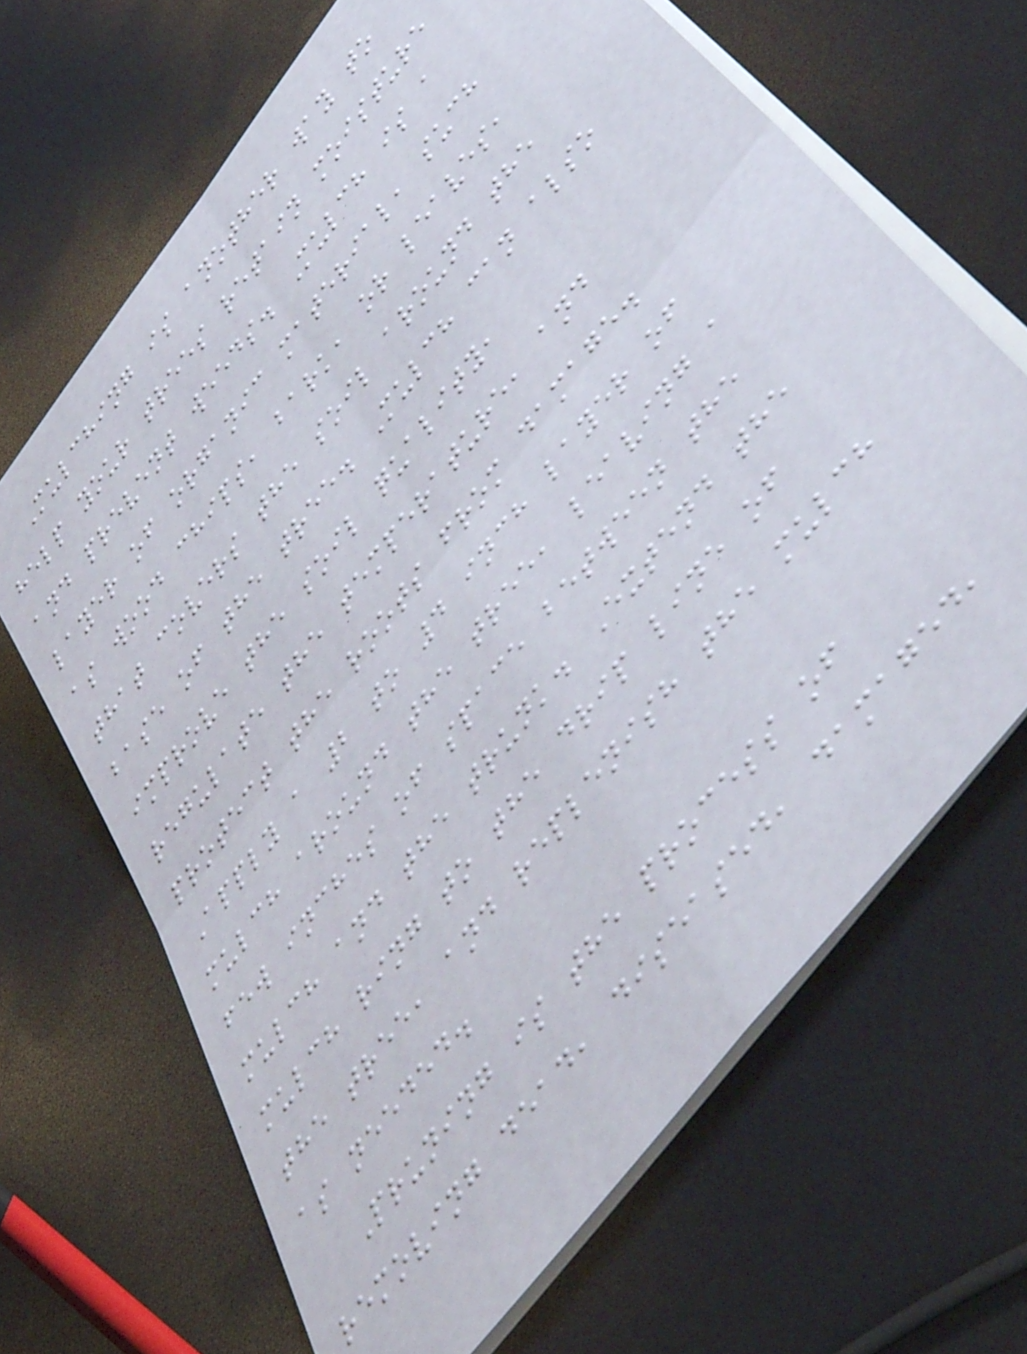Mulching is another way to
help your trees retain moisture
and prevent weeds. Mulch is a
layer of organic material, such
as wood chips, bark, or leaves,
that covers the soil around the
base of the tree. Mulch can also
improve the soil quality,
regulate the temperature, and
protect the roots from damage.
Apply a 2 to 4 inch layer of
mulch around the tree, leaving a
few inches of space between the
mulch and the trunk. Extend the
mulch ring to the drip line of
the tree, and replenish the mulch
as needed.
Pruning is the process of
removing dead, diseased, damaged,
